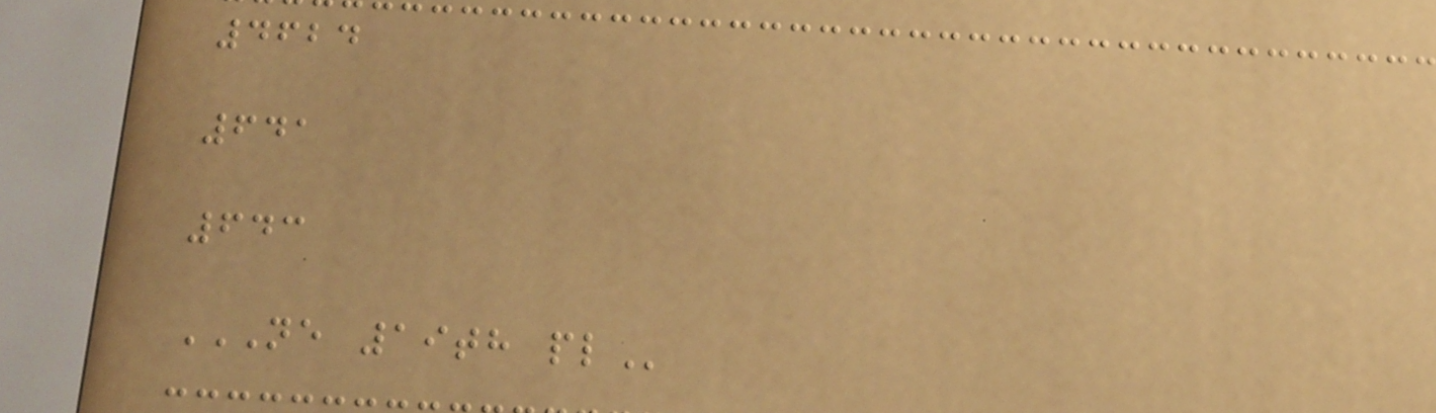4624
641
643
NE 19TH PL
